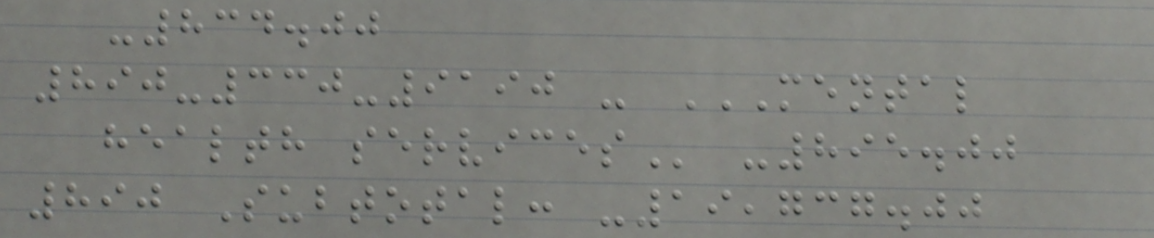-834.00
890-330-9190 - MENTAL
HEALTH SERVICES -895.00
890 Subtotal: -19,737.00
